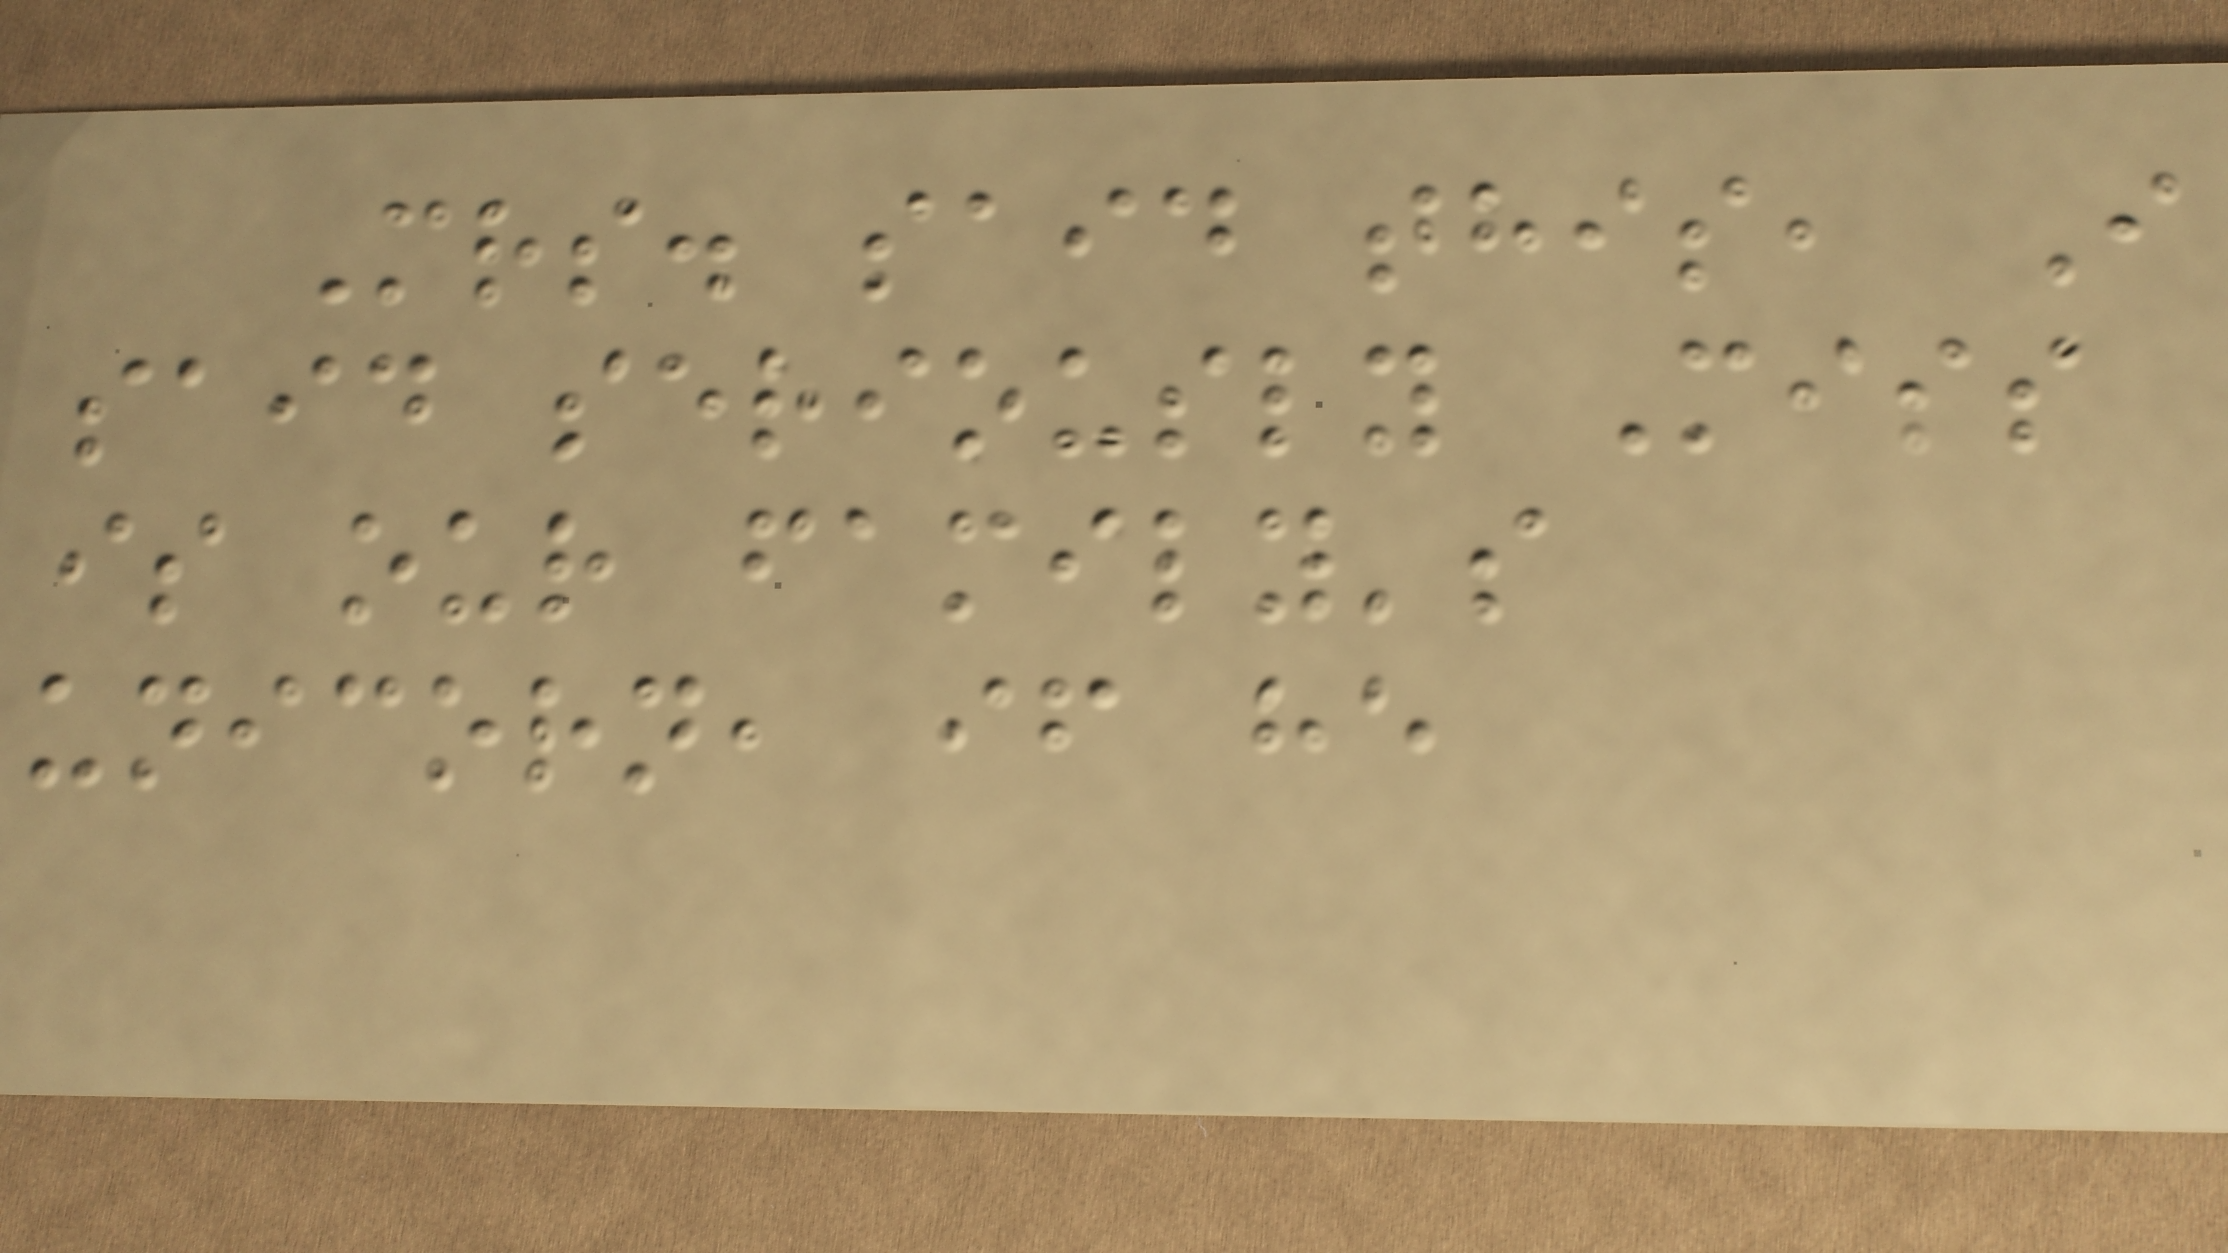Mrs. said this, I
said seriously Miss
is our family's
unicorn, if he
